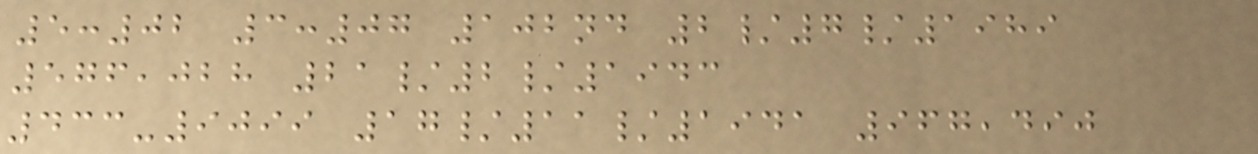5:02 3:07 102nd 2/7/1989
576,028 21/2/1943
433-9099 17/11/1941 967,490
